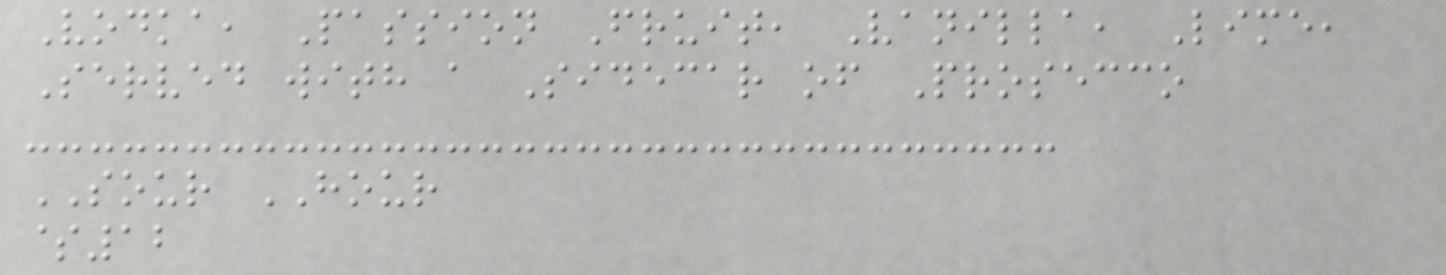Vodka, Passion Fruit, Vanilla, Lime,
Served with a Sidecar of Prosecco
SOUR HOUR
$12
